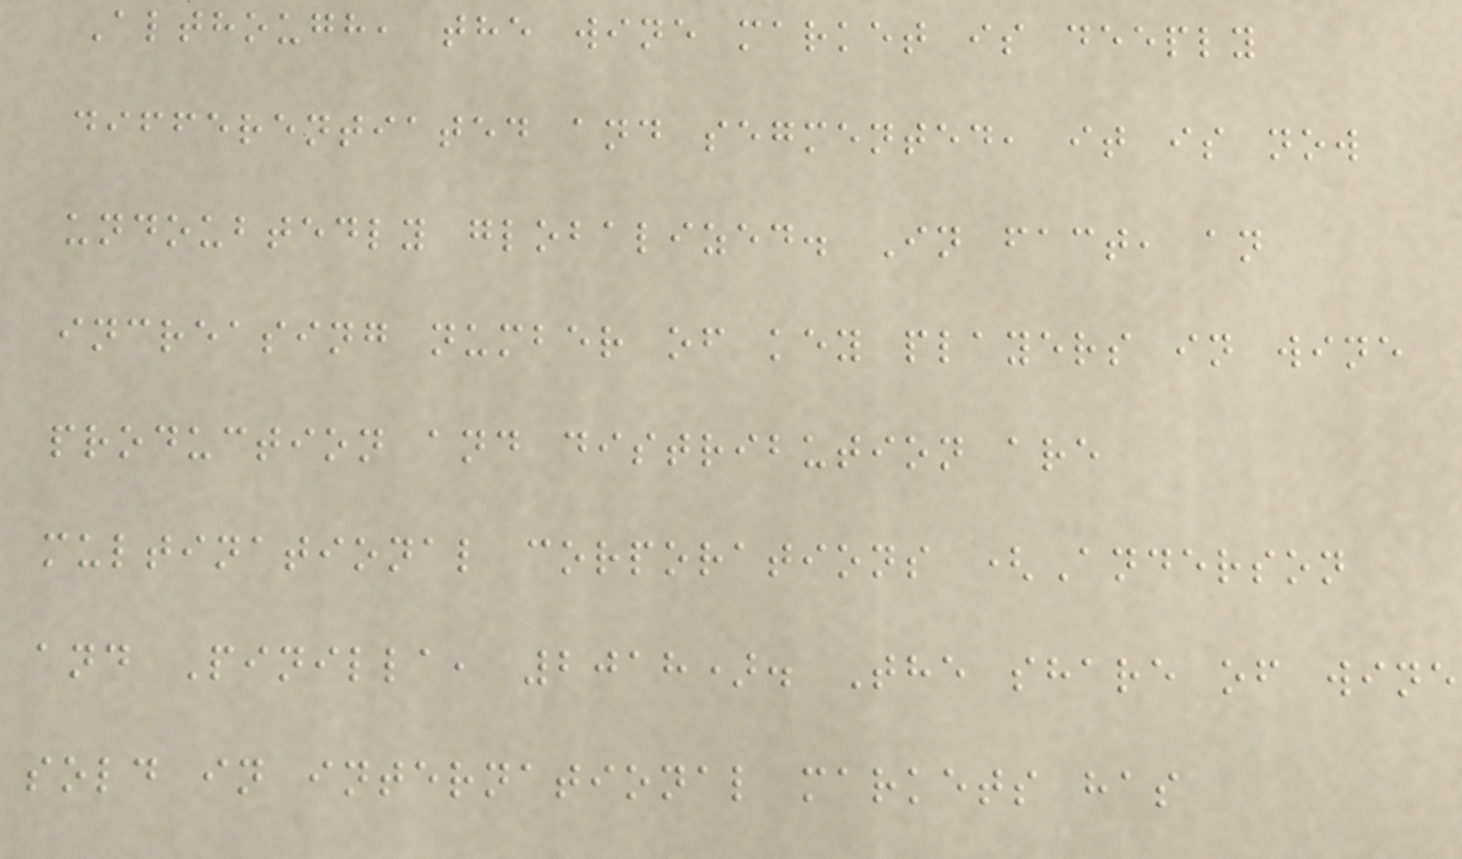Although, the wine market is deeply
differentiated and segmented, it is now
undoubtedly globalized. In fact, an
increasing number of key players in wine
production and distribution are
multinational corporations (Anderson
and Pinilla, 2018). The share of wine
sold in international markets has
